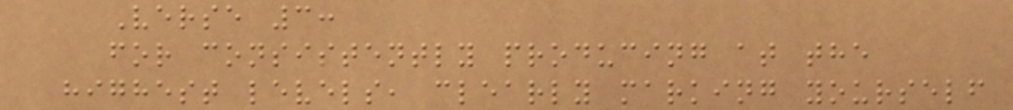Verse 3:
for consistently producing at the
highest levels, clearly marking yourself
